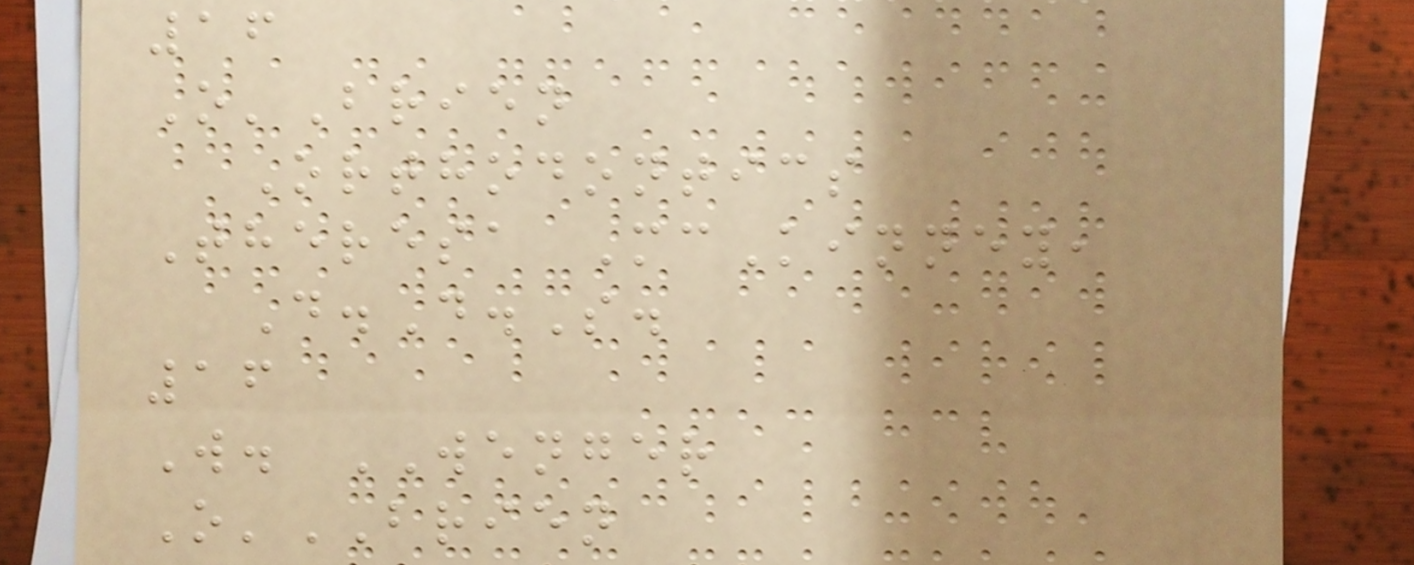16
O'Brien
Orthodontics
Theresa McKinney,
D.D.S.
16
W. WENGER
O'BRIEN
